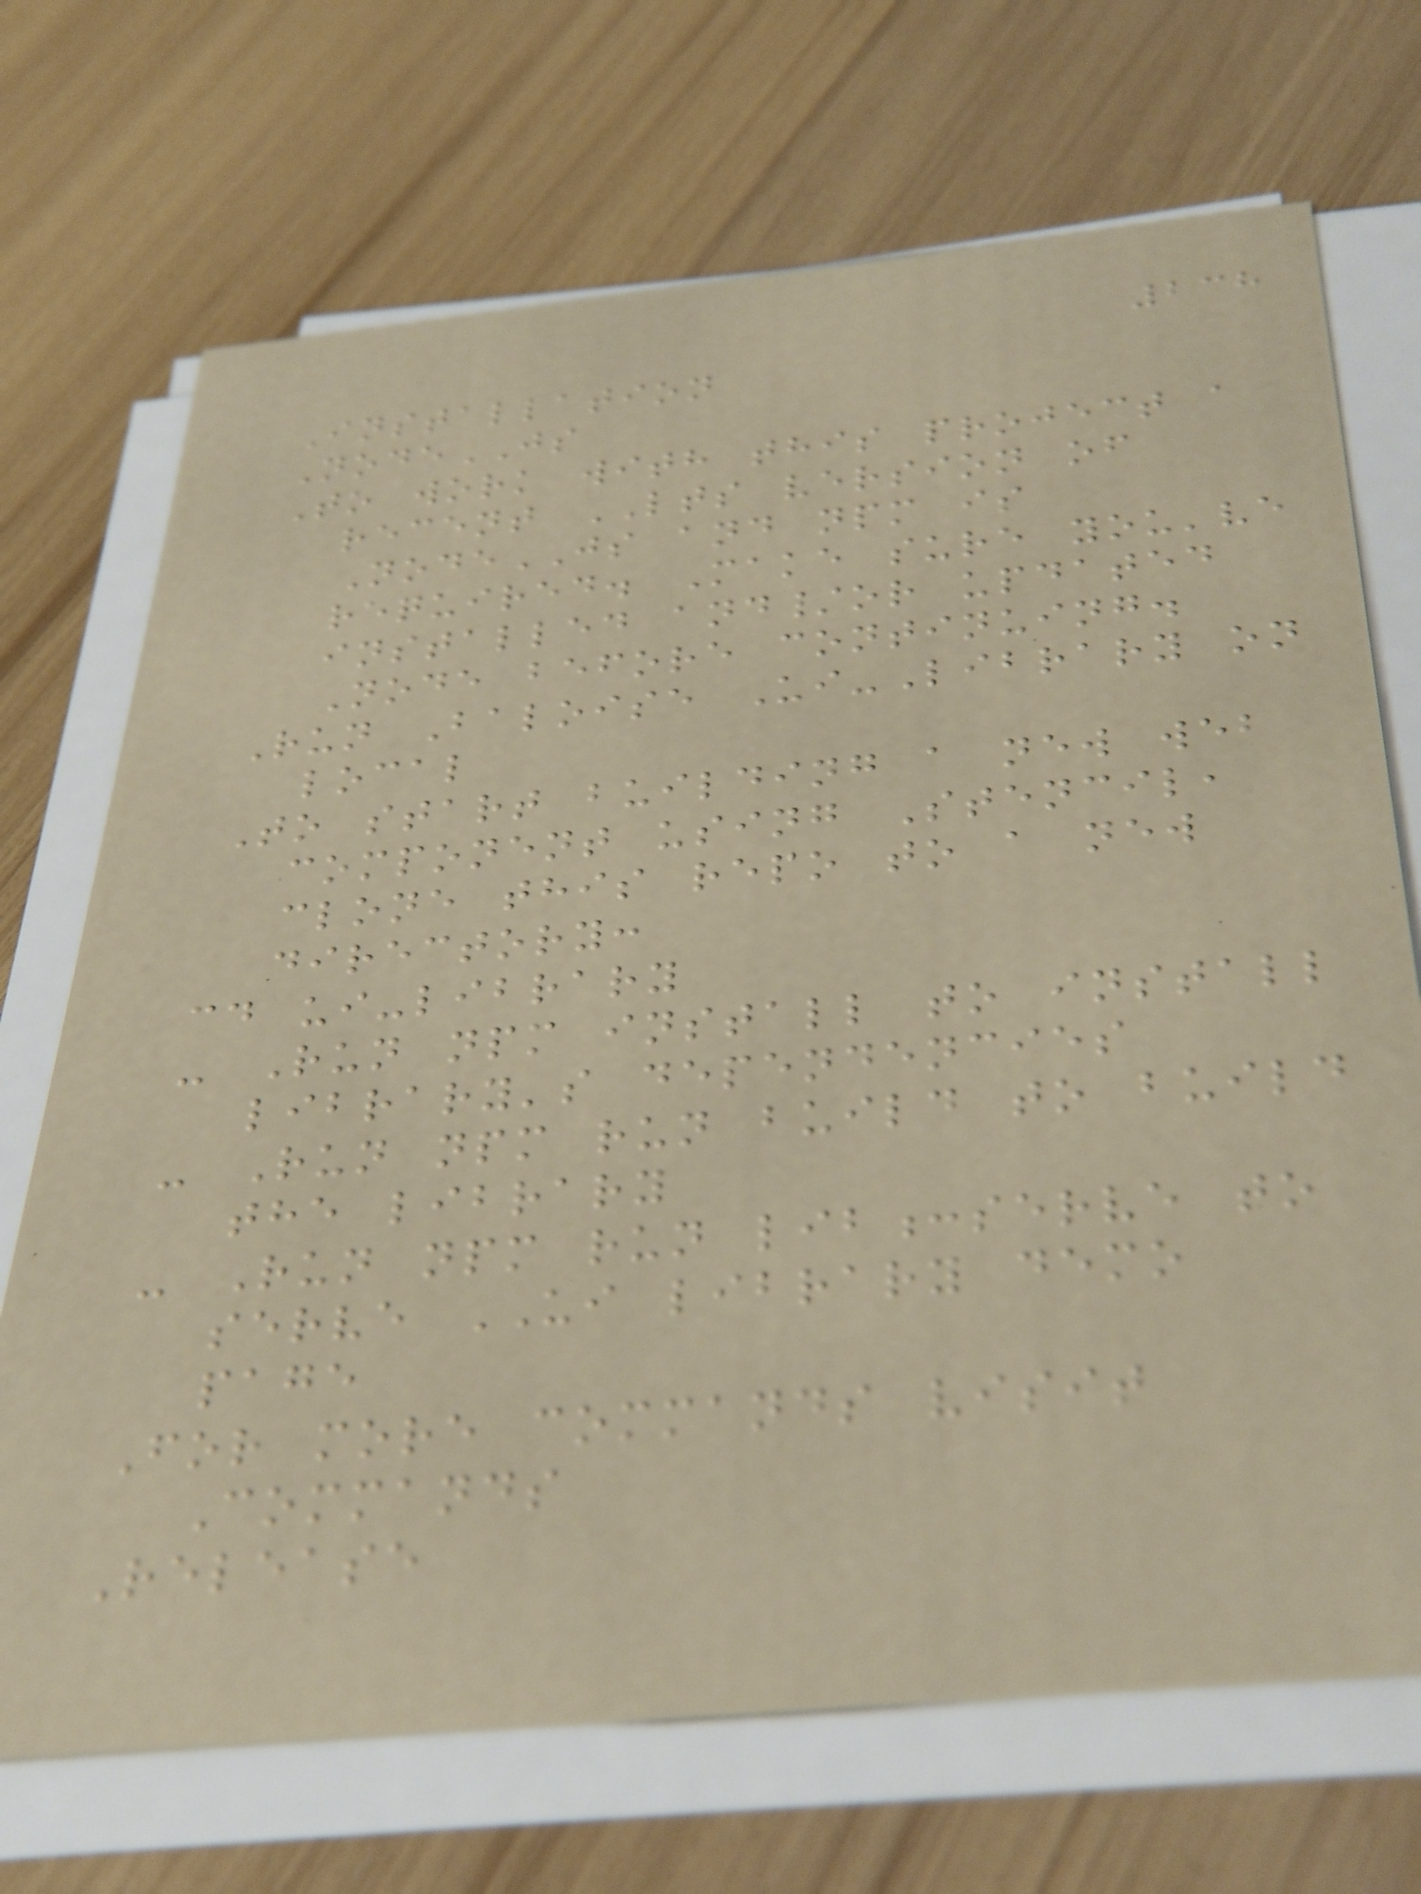238
Installation
NodeJS
To work with this project a
recent LTS version of
NodeJS and npm is
required. Make sure you've
installed and/or updated
Node before continuing.
Run Baloise Ui-Library on
local
To start building a new web
component using Stencil,
clone this repo to a new
directory:
cd ui-library
- Run npm install to install
library's dependencies
- Run npm run build to build
the library
- Run npm run lib:serve to
serve UI library demo
page
For more commands visit
Commands
Release
